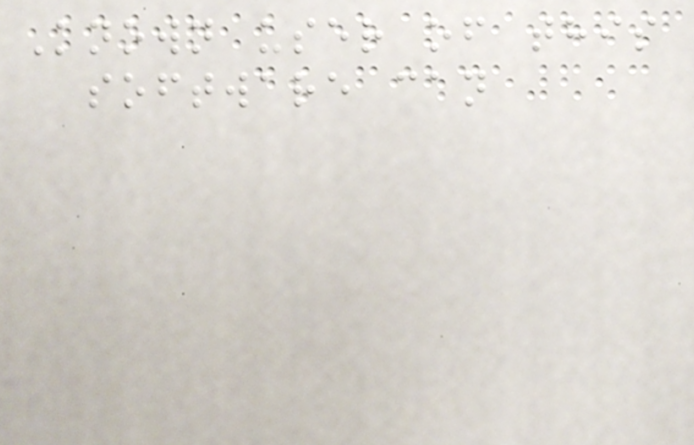Known user of this
software can
